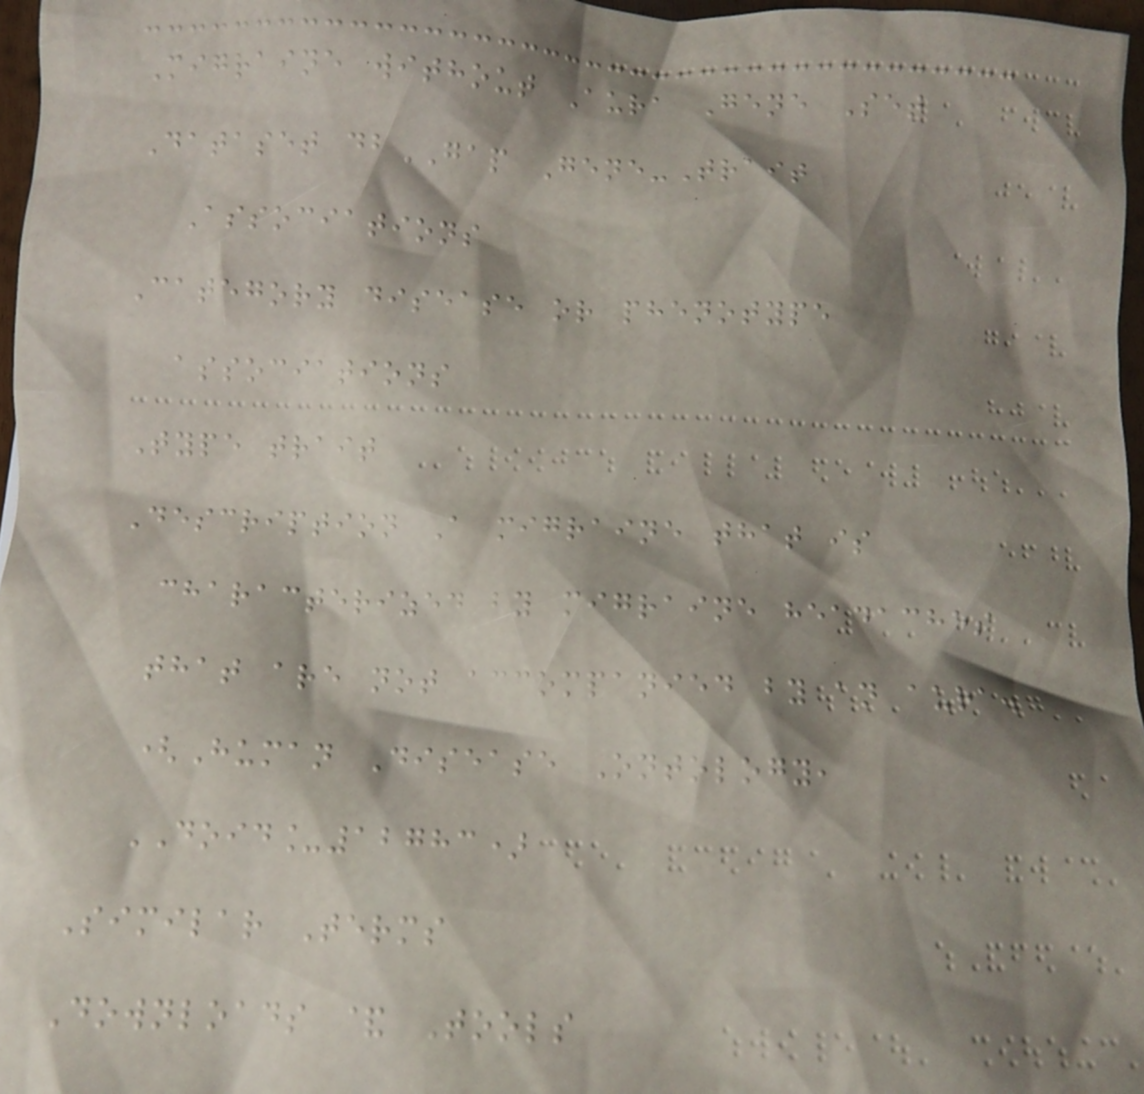Migraine without Aura Gene Set
Dataset dbGAP Gene-Trait
Associations
Category disease or phenotype
associations
Type trait
Description A migraine that is
characterized by migraine headaches
that are not accompanied by an aura.
(Human Disease Ontology,
DOID_12783)
Similar Terms
Downloads & Tools
